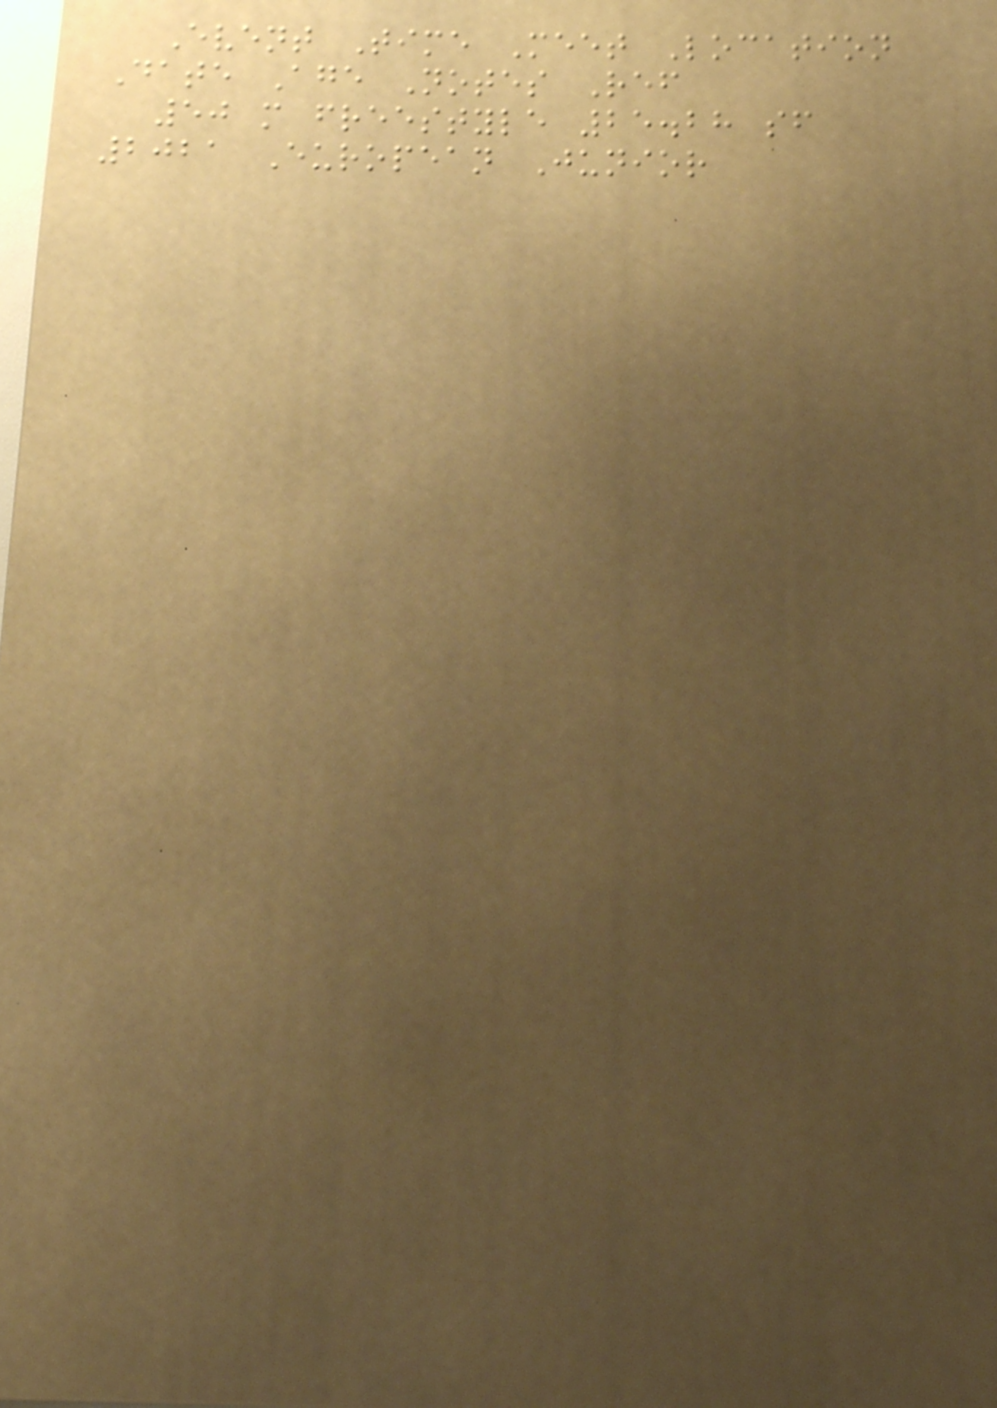Event Time Meet Location
Date Age Notes Ref
50 m freestyle 25.28 sf
2021 European Junior
